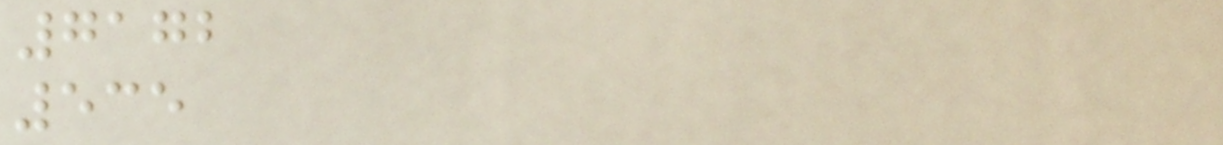7172
535
